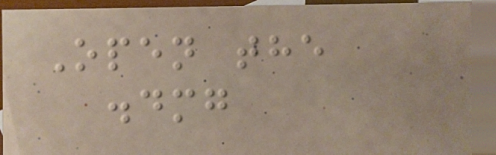Open the
.dmg
